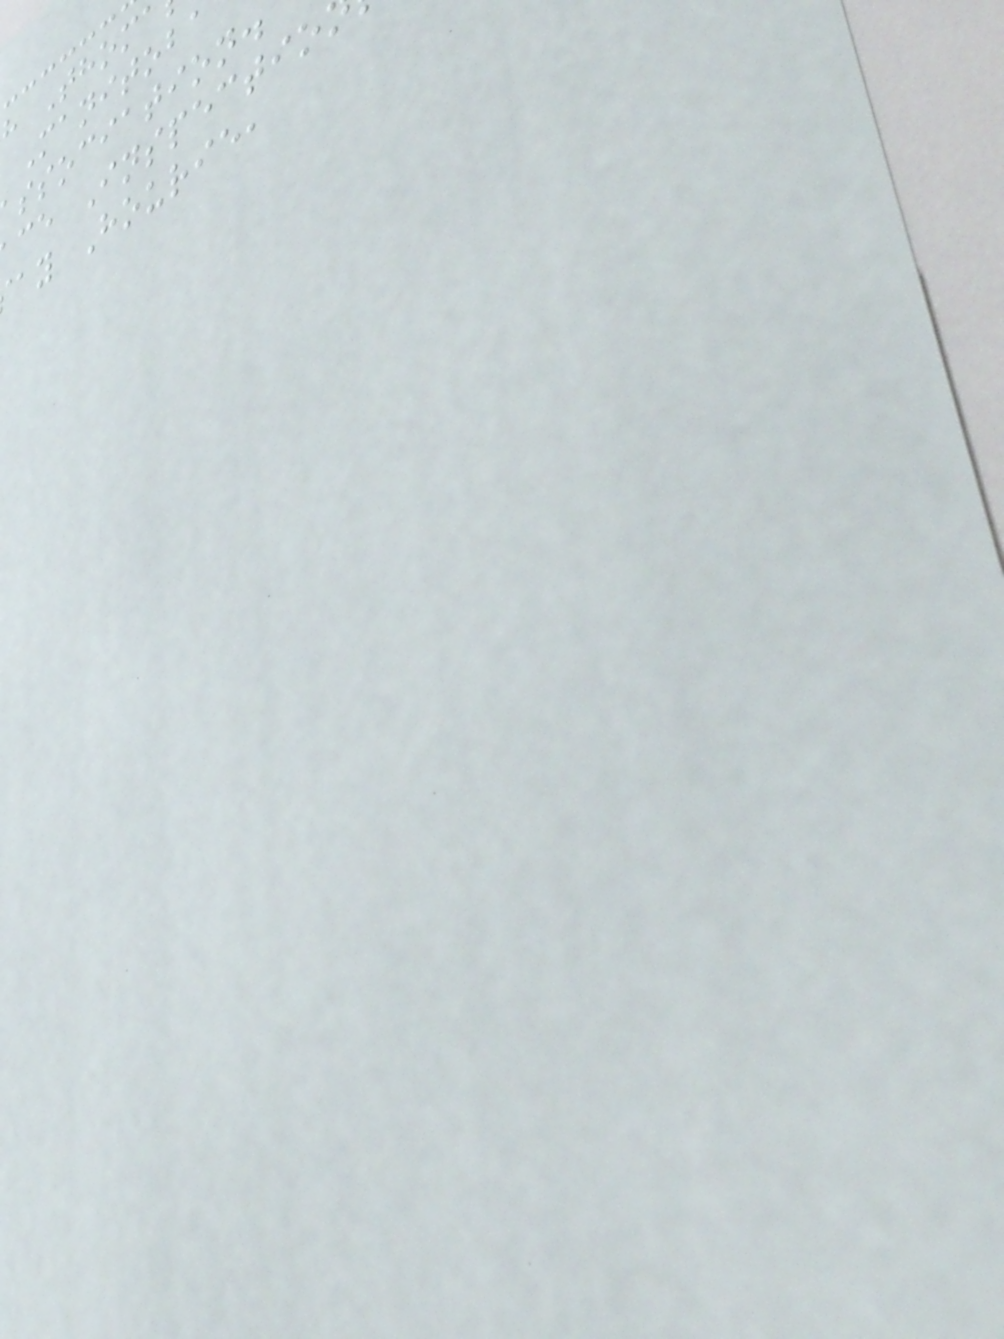h Thom
Manitoba
ssociation.
ce Inspectio
ay Hourie,
